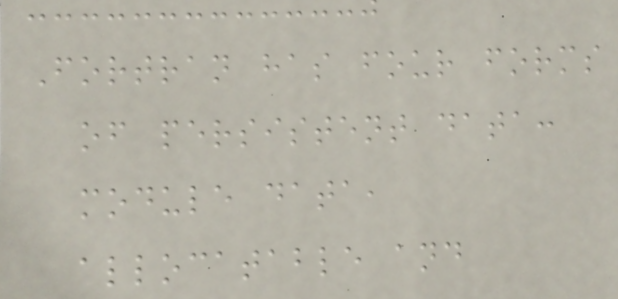Fortran has four forms
of persistent data:
module data,
allocatable and
